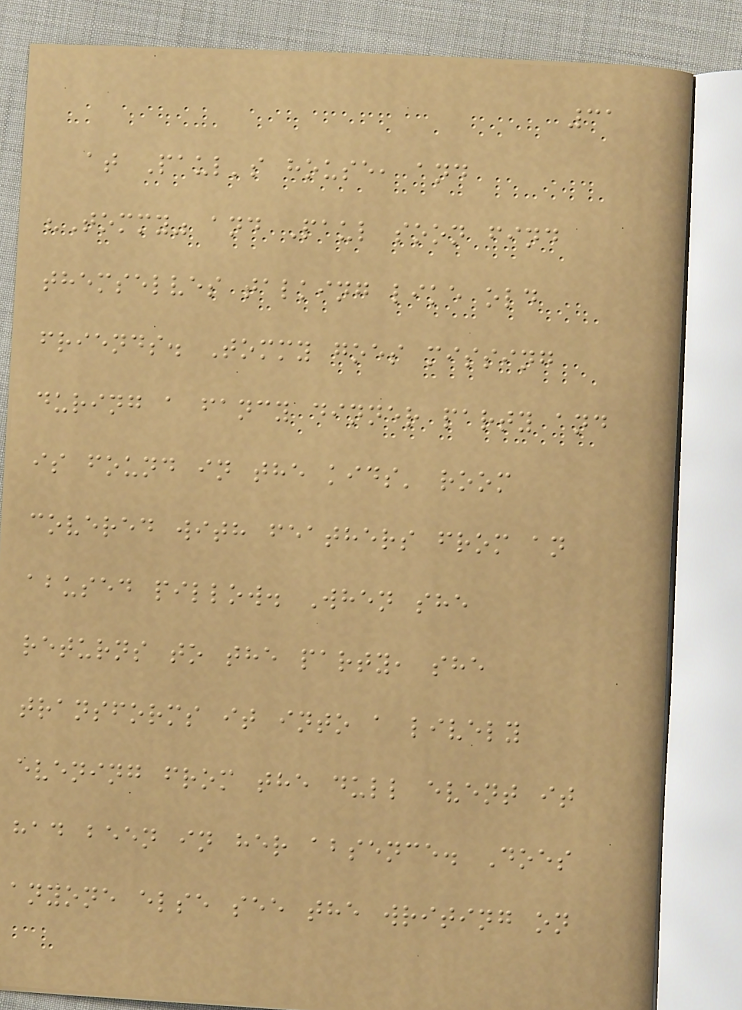31
at Paul's house, and
"Tommy" and Paul soon find
themselves talking like old
friends. Tommy goes missing
during a fancy dinner party and
is found in the kids' room
covered with feathers from an
abused pillow. When she
returns to the party, she
transforms it into a lively
evening from the dull event it
had been in her absence. Does
anyone else see the writing on
